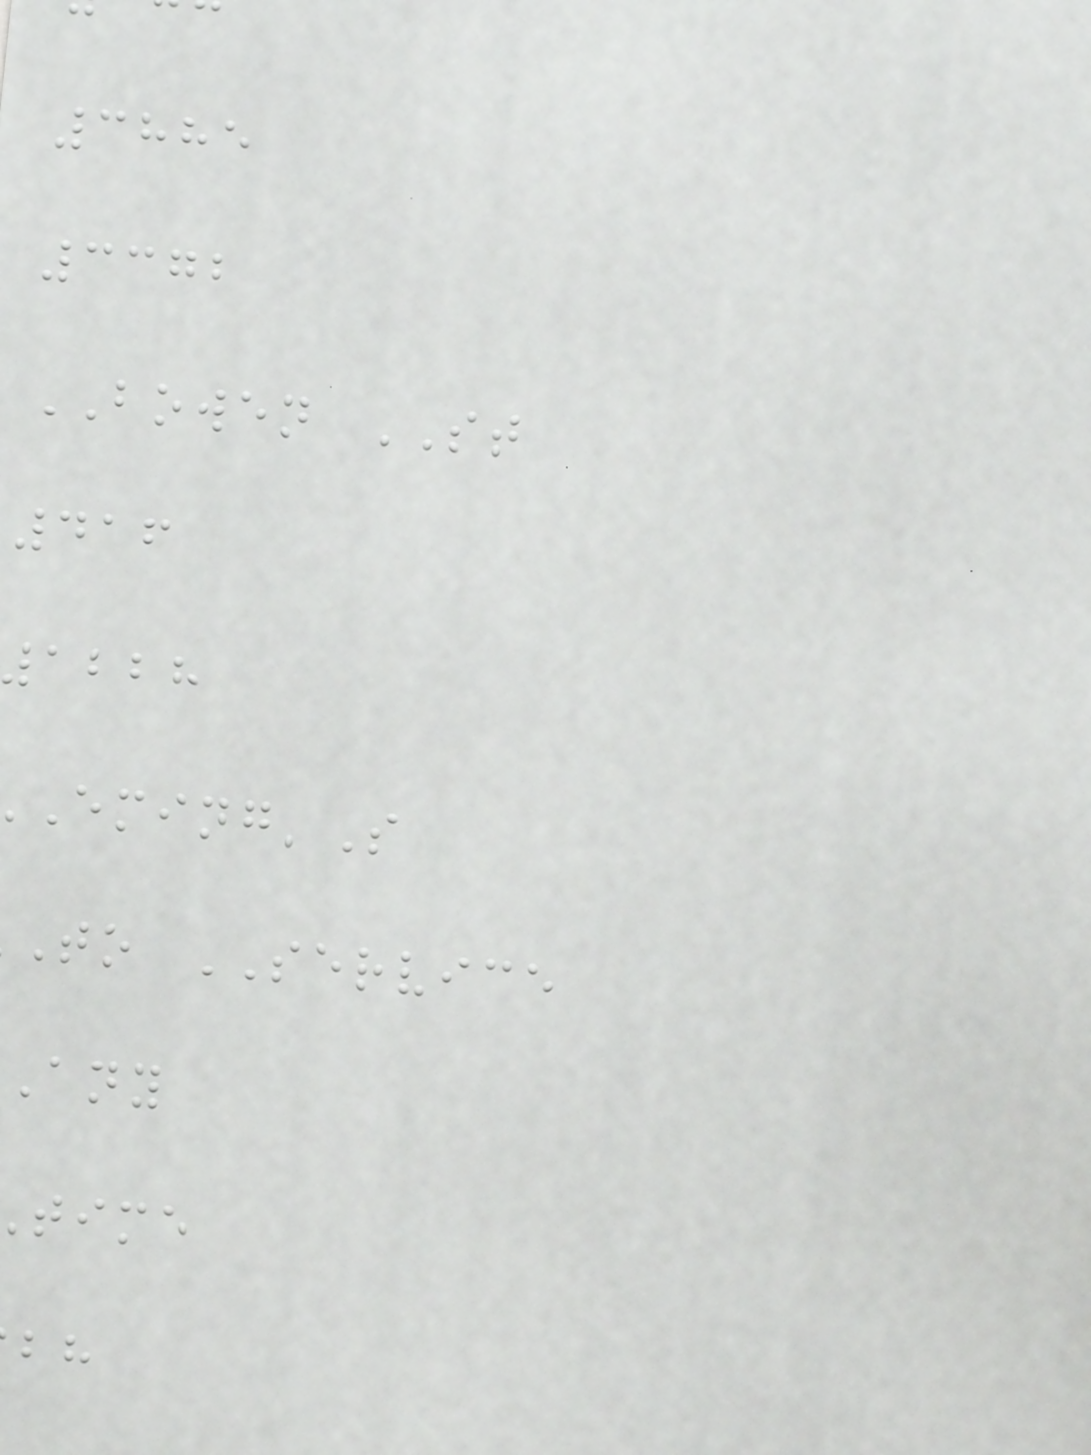3885
3372
BOWEN ST
416
abbh
to SERVICE
time
